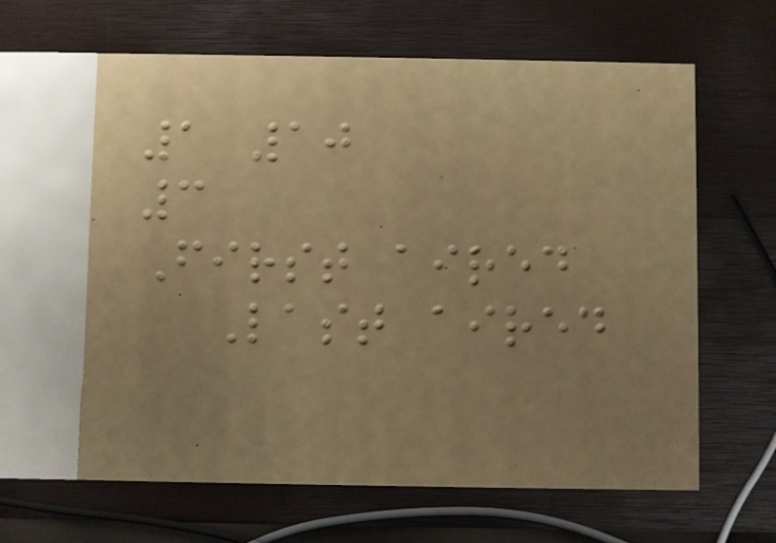1 10
3
First aired
Last aired
